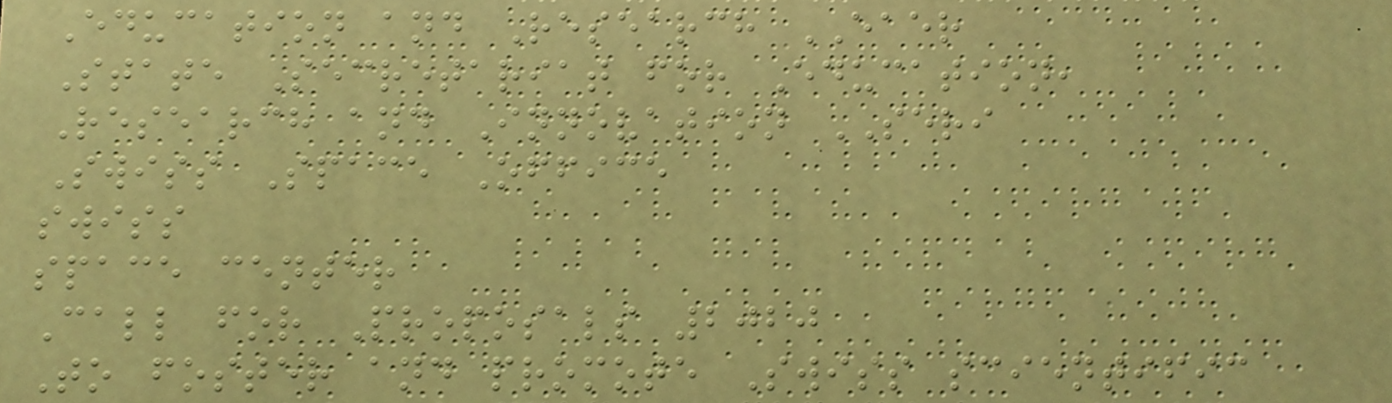Education and Research EAER
State Secretariat for Education,
Research and Innovation SERI
Swiss Space Office
swiss
space center
Call for Proposals 2020
To foster and promote Swiss scientific
